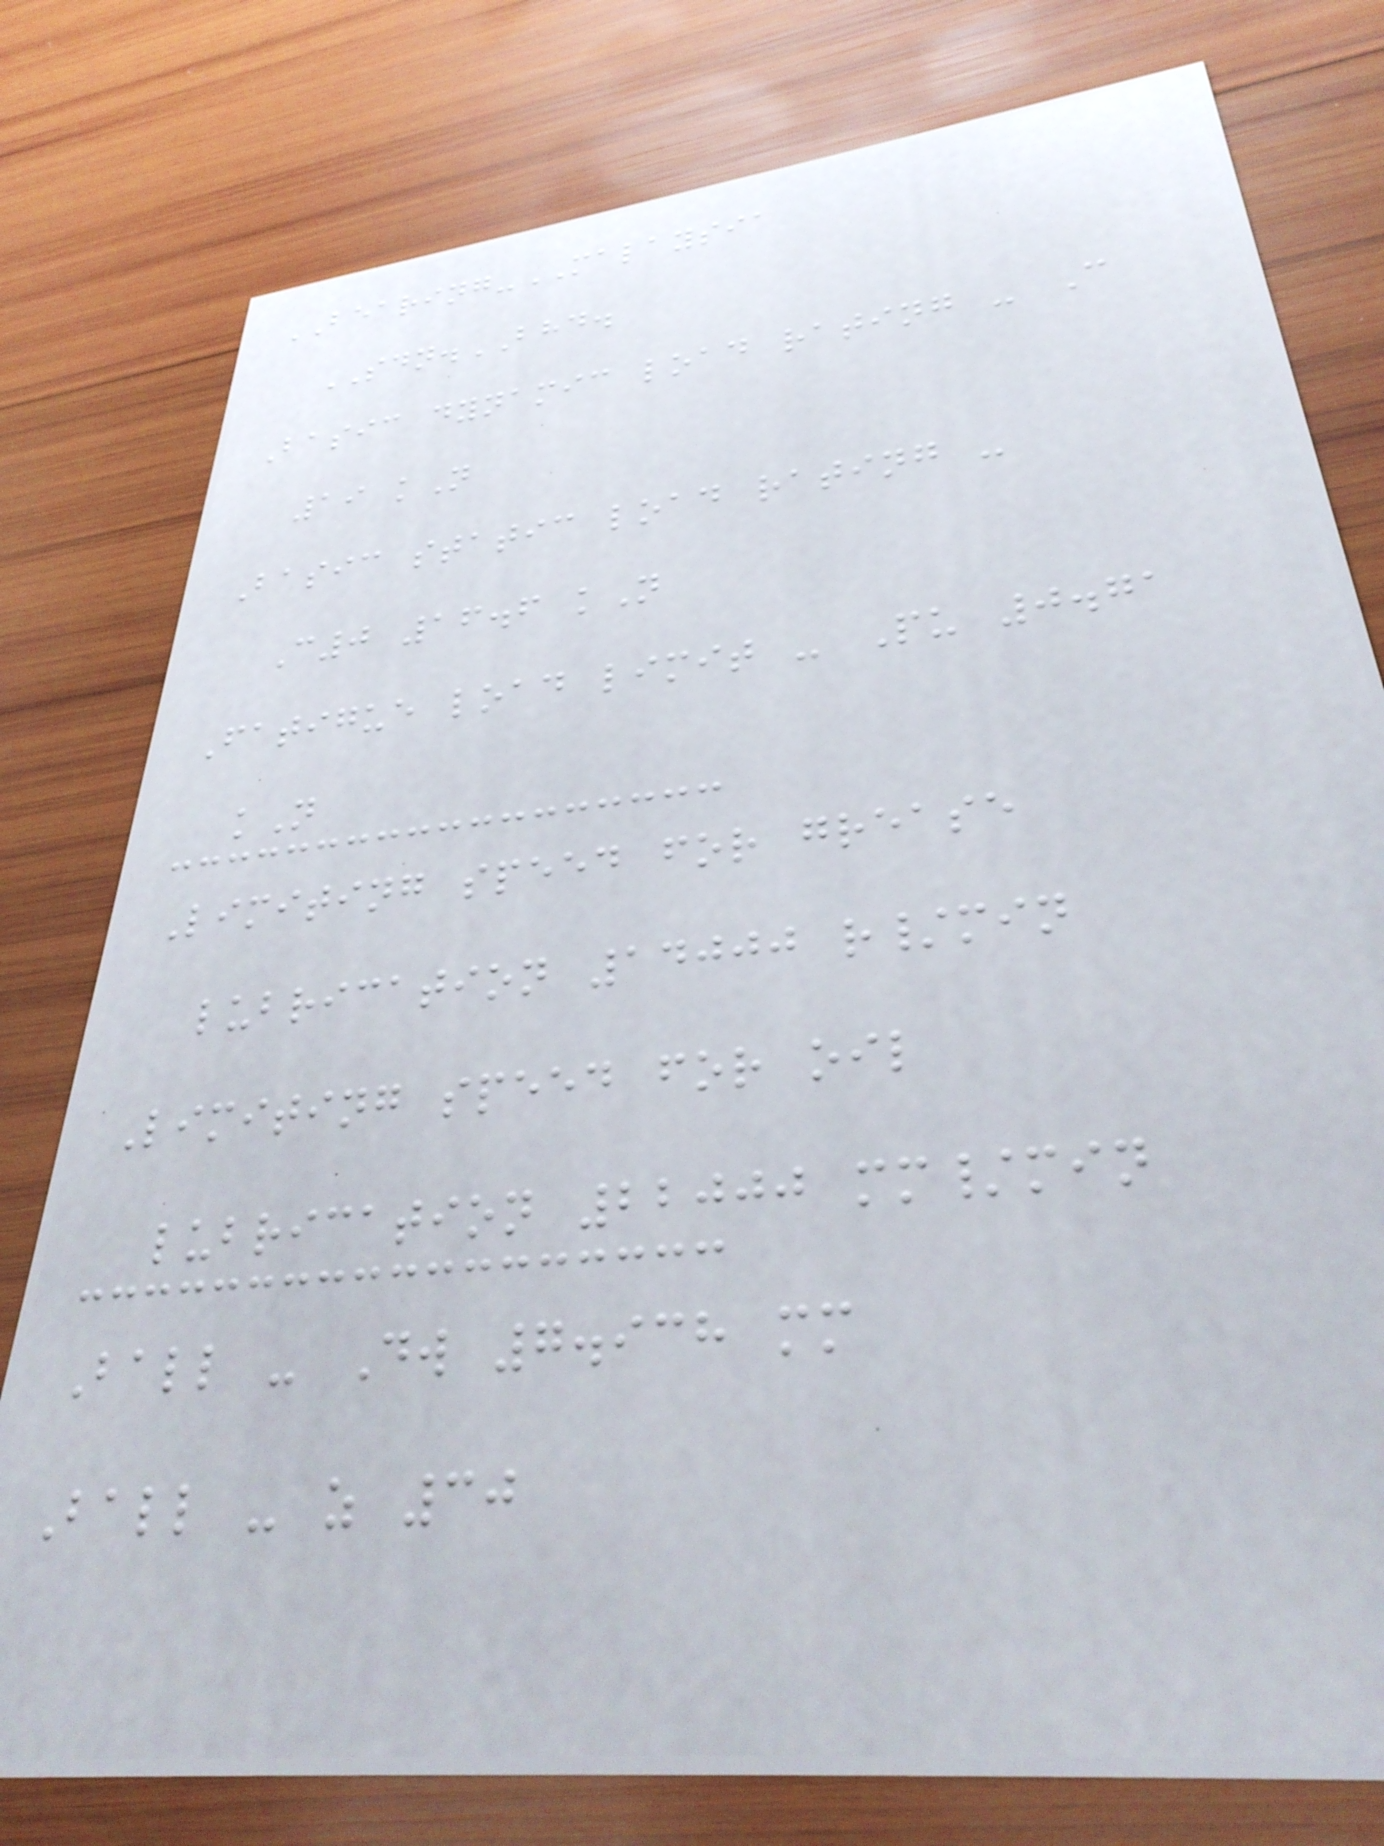BEARING-MALAYSIA
SDN.BHD.
Basic dynamic load rating - C
19 kN
Basic static load rating -
C0 16.6 kN
Fatigue load limit - Pu 0.71
kN
Limiting speed for grease
lubrication 14000 r/min
Limiting speed for oil
lubrication 22000 mm/min
Ball - Dw 7.938 mm
Ball - z 30
